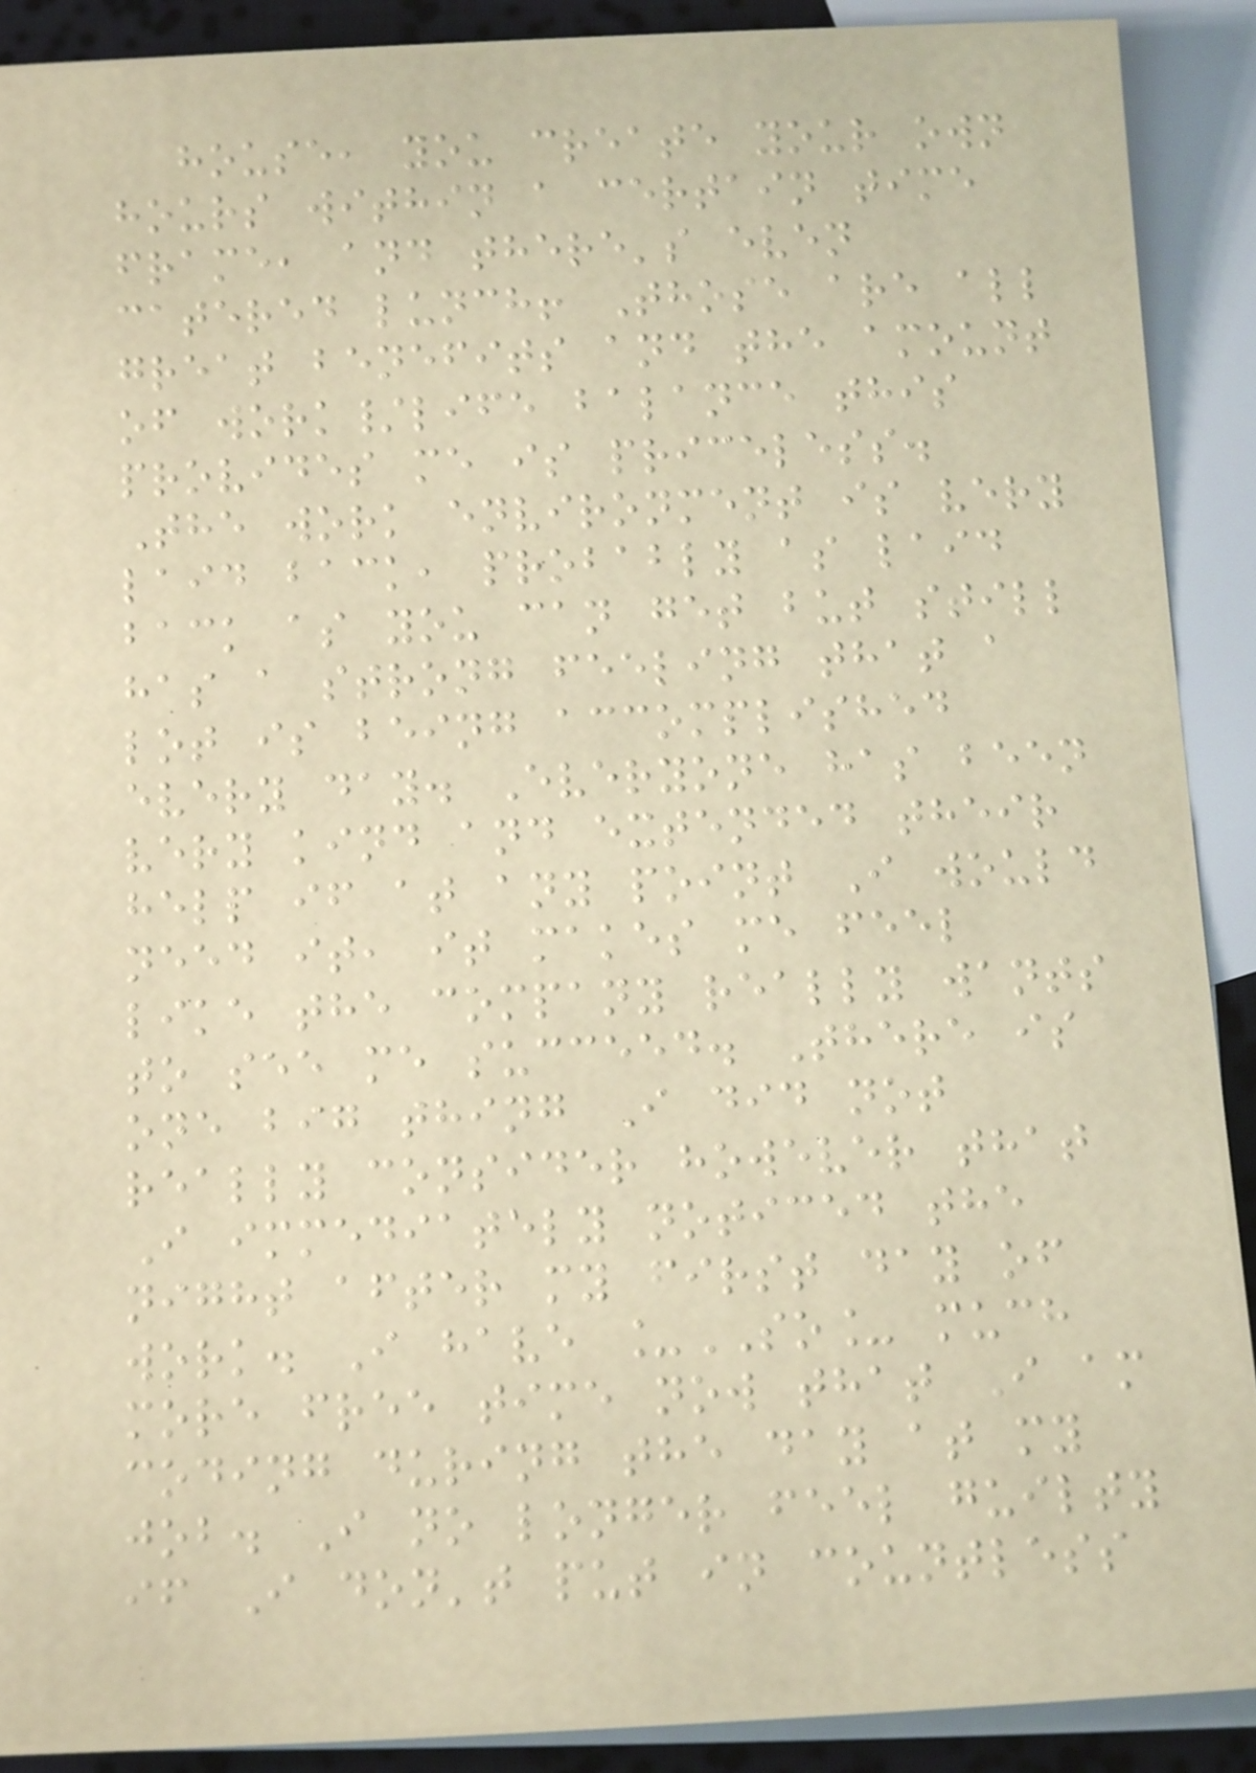house, you create your own
hours within a certain time
frame, and there's even
catered lunch! Those are all
great benefits and the amount
of work/life balance this
provides me is priceless.
The work environment is very
laid back, probably as laid
back as you can get but still
has a strong feeling that a
lot is being accomplished
every day. Everyone has been
very kind and extended their
help if at any point I would
need it, it makes me feel
like the company really wants
to see me succeed. There is
one big thing I did not
really consider however that
I immediately noticed the
night after my first day of
work. I have _SO_ much
more free time now that I am
coding during the day at my
job. I no longer feel guilty
if I don't put in countless
